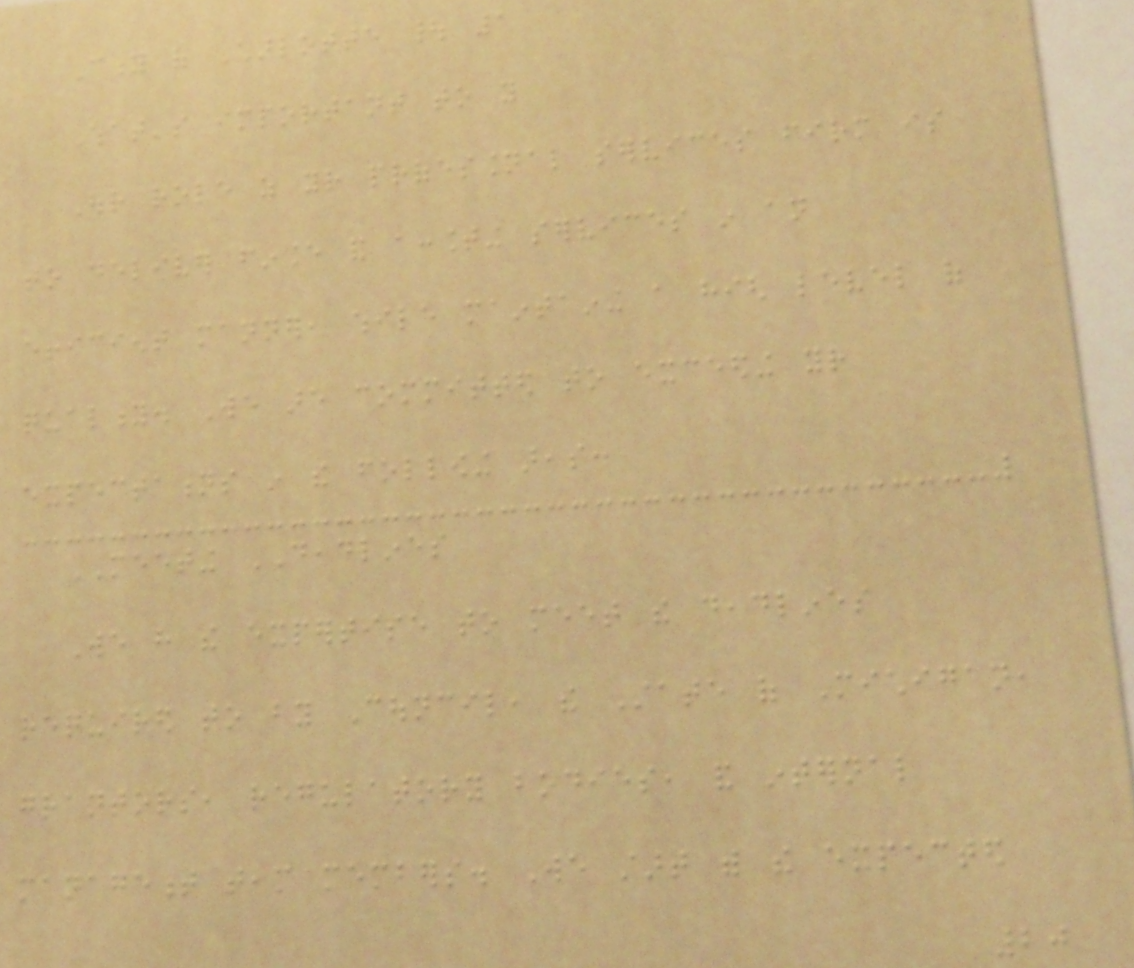City of Charlotte | 1
What's important to you
Our role as your professional services firm is
to deliver finance and accounting services in an
efficient manner, while maintaining a high level of
quality. We are committed to exceeding your
expectations in the following areas:
MEETING DEADLINES
We have the expertise to meet the deadlines
required to by Council, the State of Michigan,
grantors, regulatory bodies, and internal
management team members. We start with the expected
20
